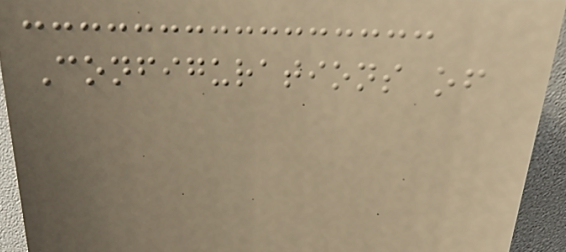Configurations of
